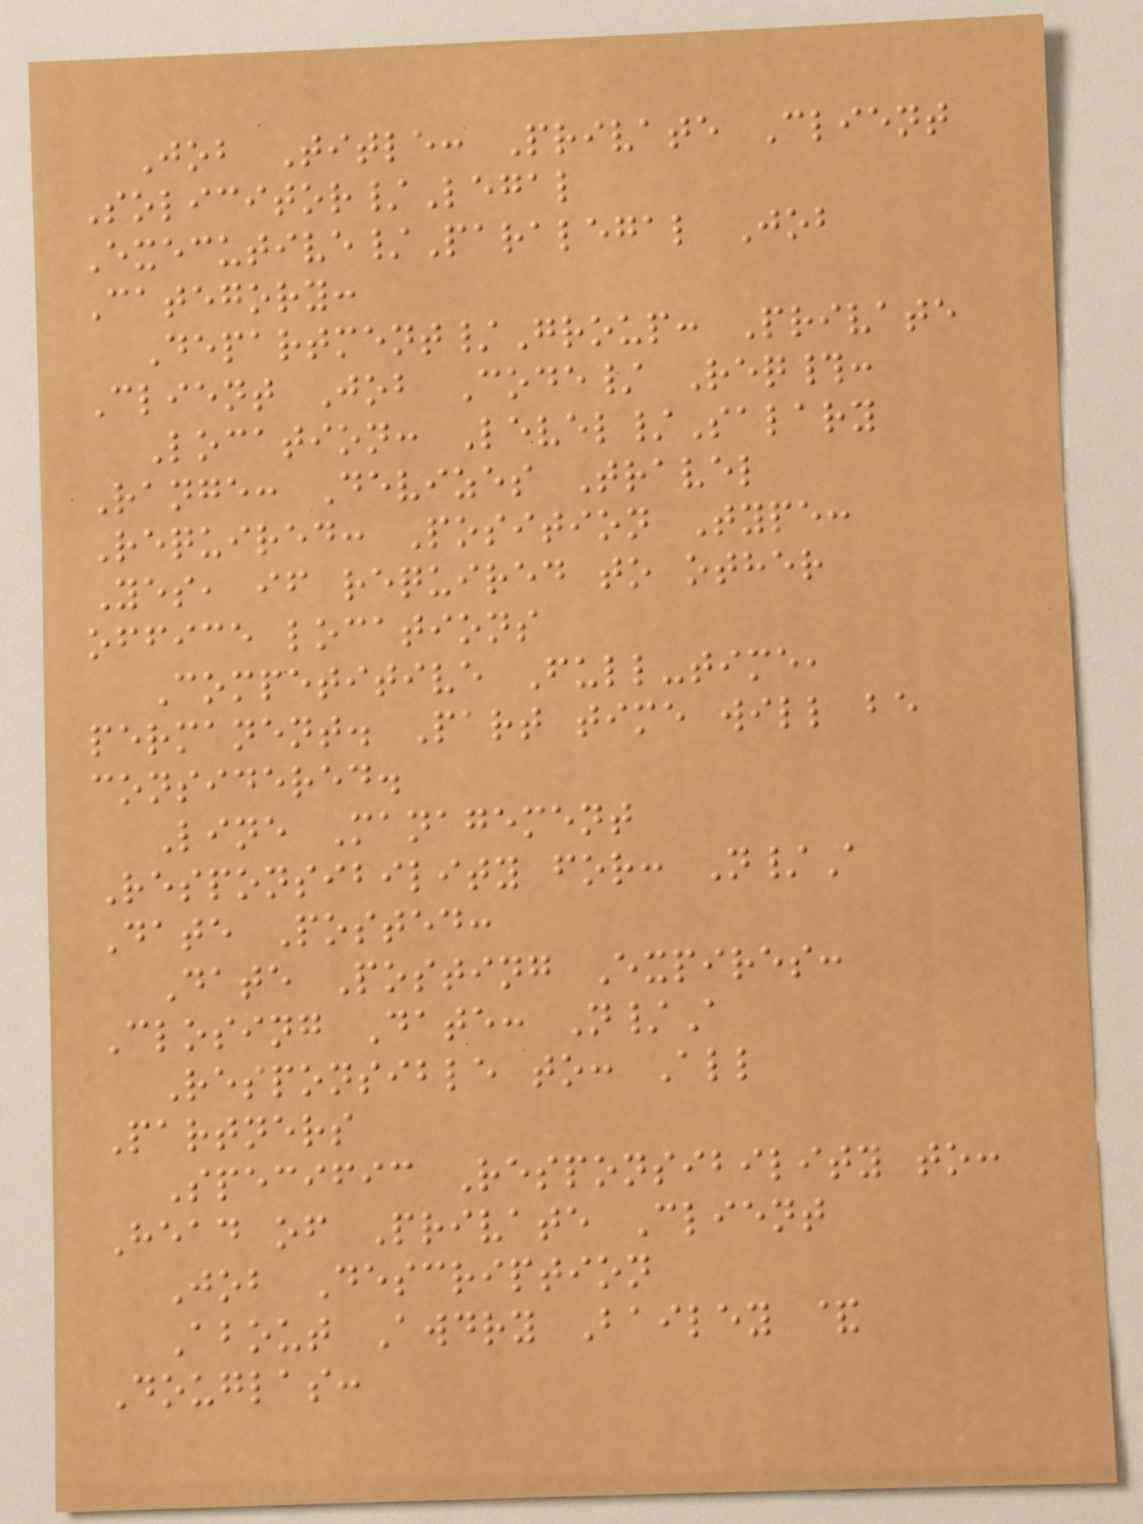Job Title: Private Client
Solicitor/Legal
Executive/Paralegal Job
Category:
Department/Group: Private
Client Job Code/ Req#:
Location: Level/Salary
Range: Devizes Travel
Required: Position Type:
Yes, if required to other
office locations
Competitive Full-time,
permanent. Part time will be
considered.
Line Management
Responsibility for: N/A
Date Posted:
Date Posting Expires:
Closing Date: N/A
Responsible to: All
Partners
Specific Responsibility to:
Head of Private Client
Job Description
About Awdry Bailey &
Douglas:
